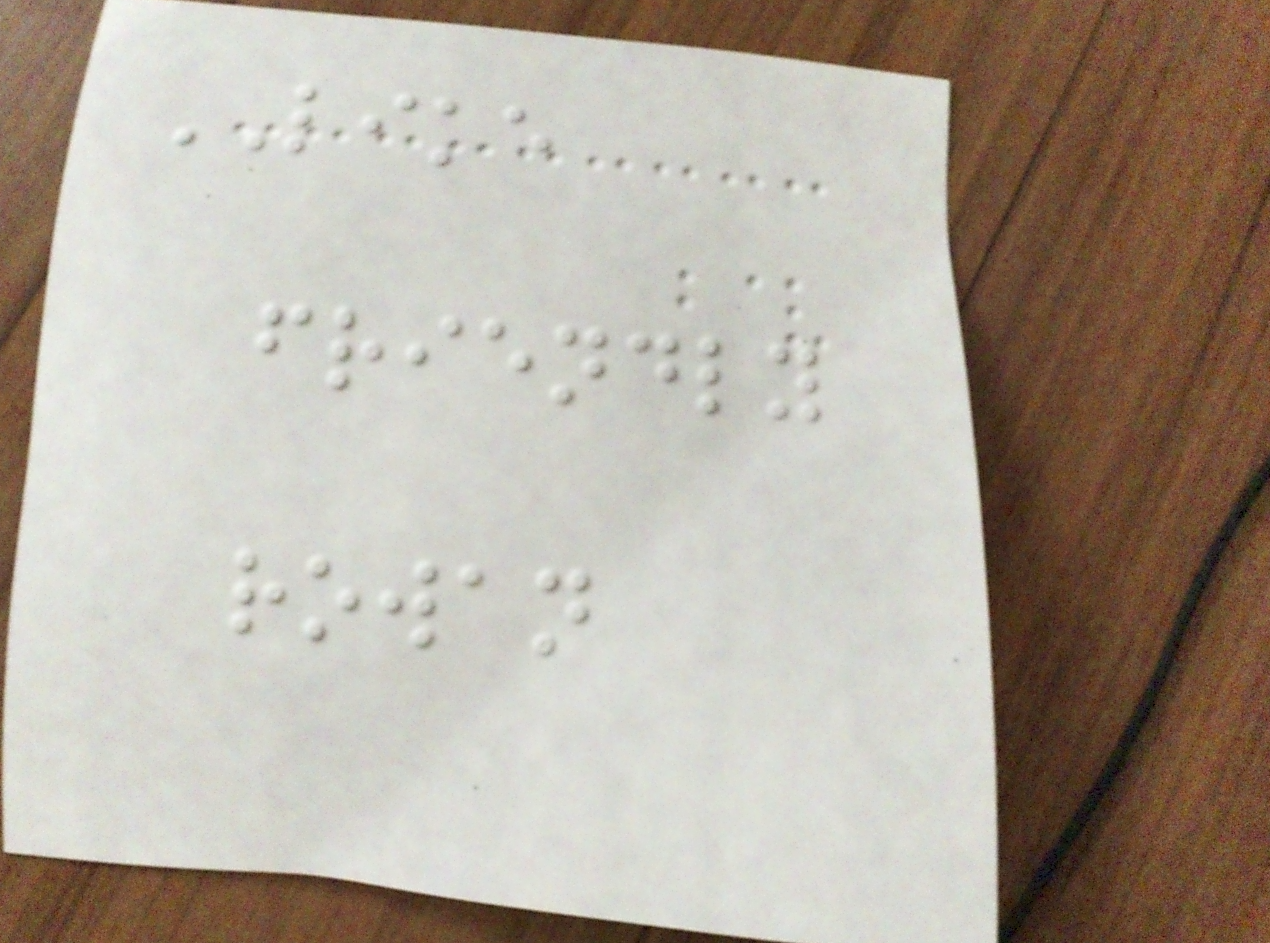LIKE
friendly
rowan
